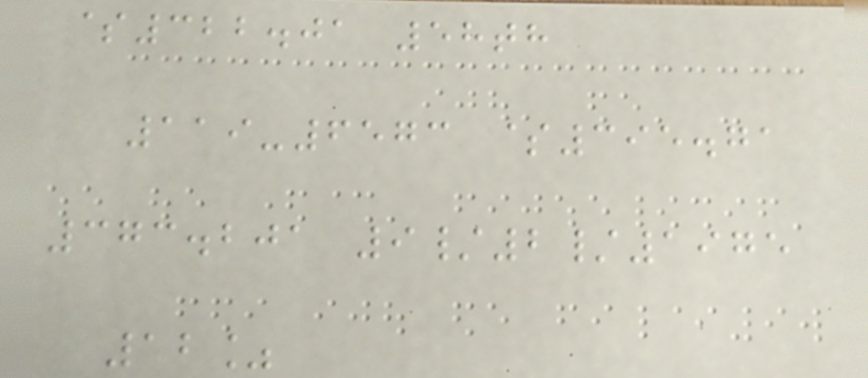$322.01 58th
119-6573 $395.71
373.201 9/2/1975
12%
